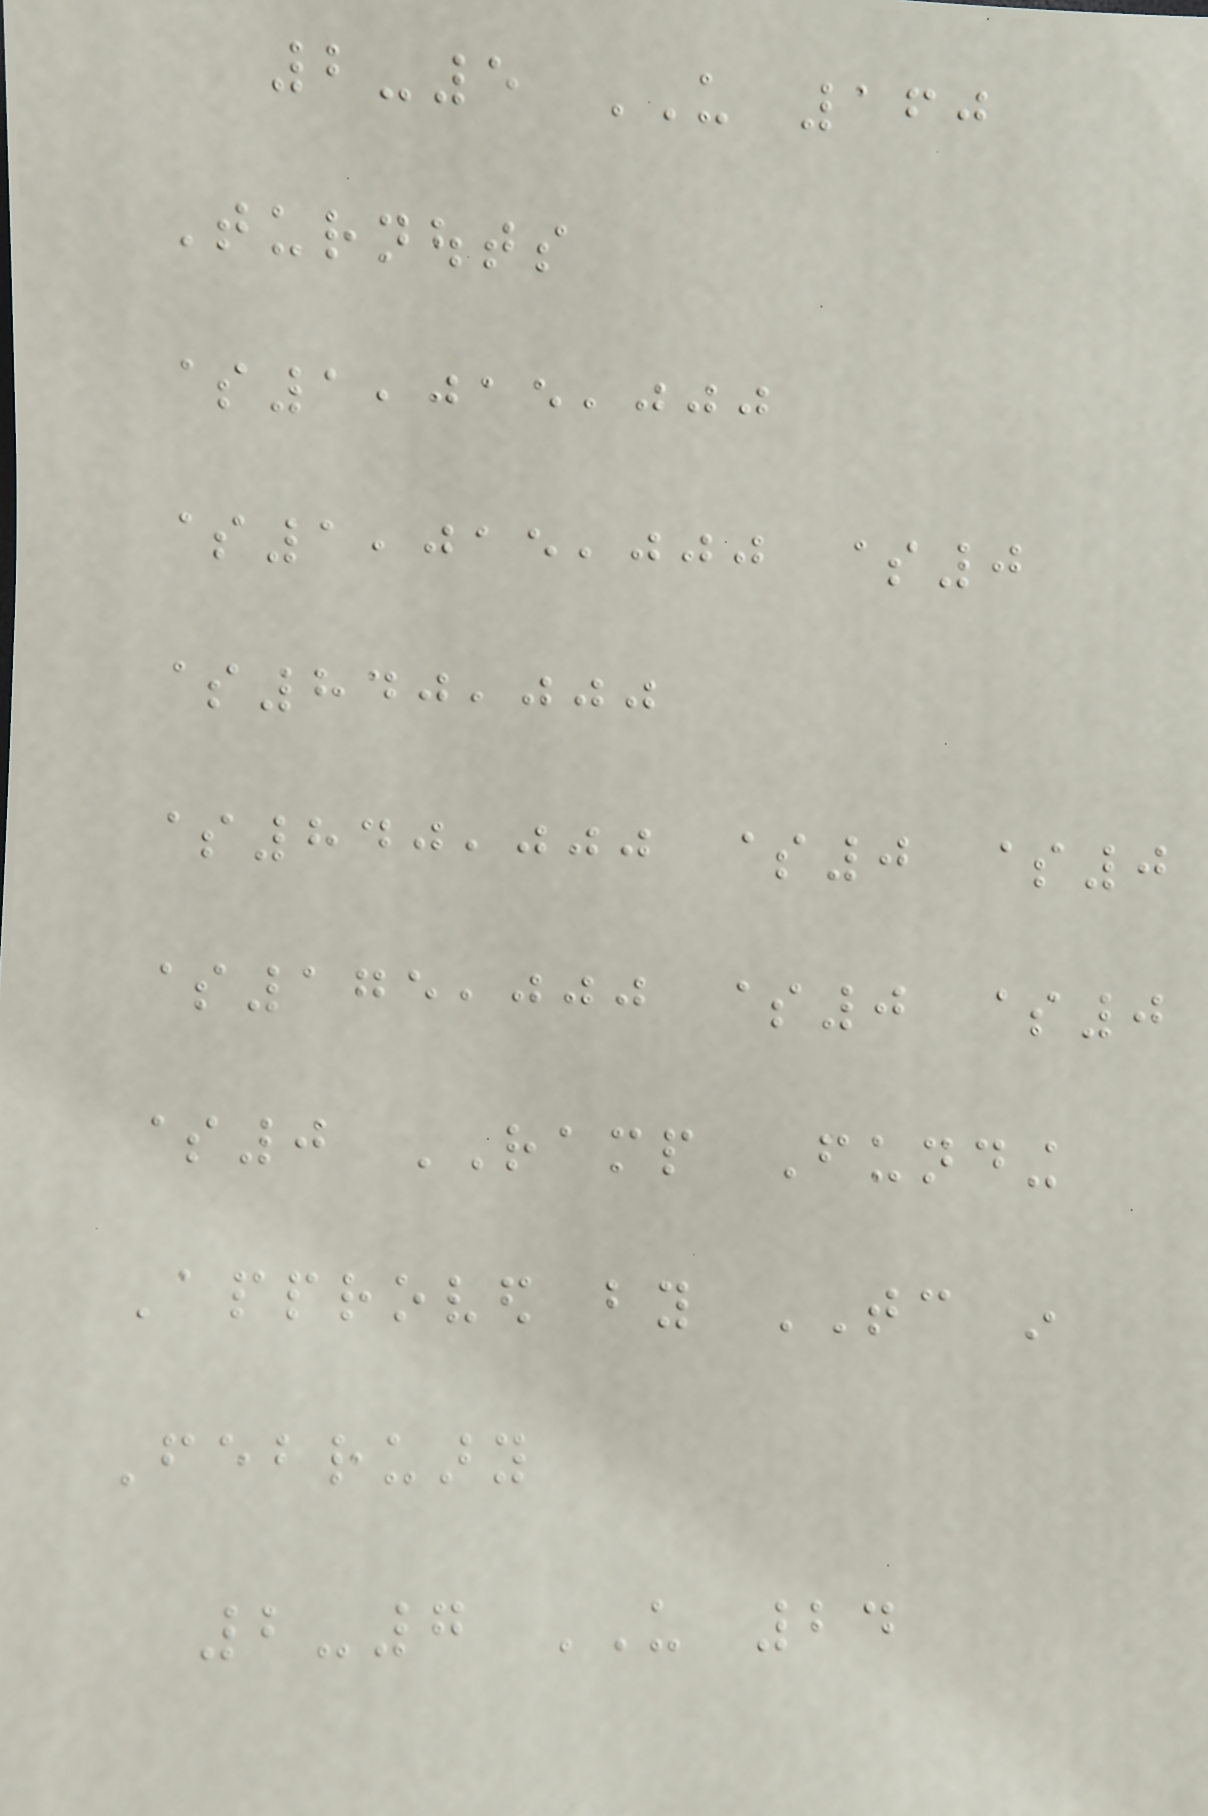2-5 US 160
Turnouts
$1,015,000
$1,015,000 $0
$840,000
$840,000 $0 $0
$175,000 $0 $0
$0 RAMP Funding
Approved by TC in
February
2-7 US 24
